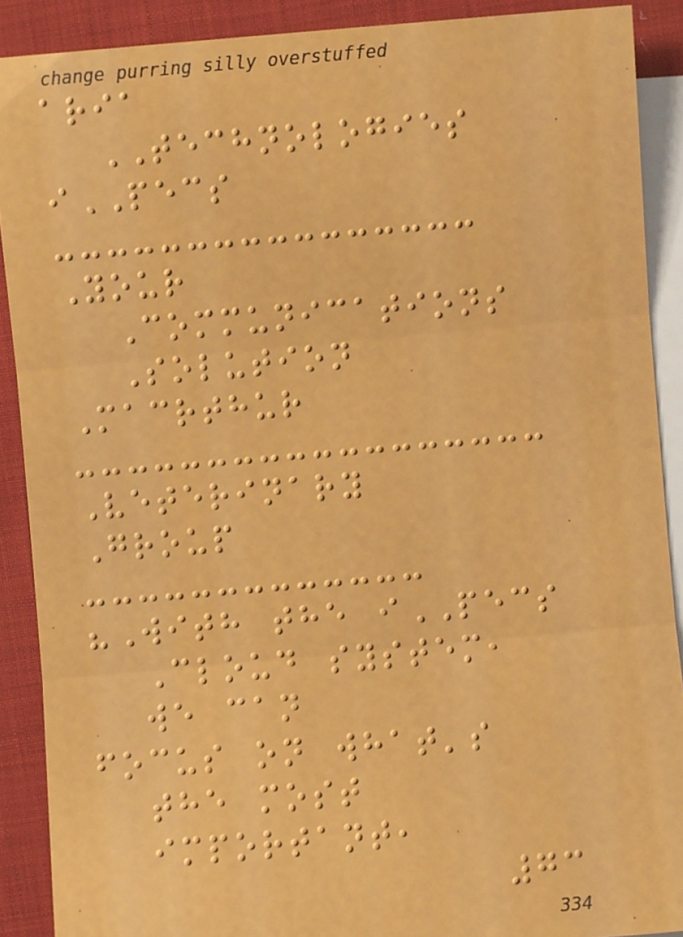aria
TECHNOLOGIES
iPECS
Your
Communications
Solution
Macrthur
Veterinary
Group
"With the iPECS
Cloud system,
we can
focus on what's
the most
important,
73
